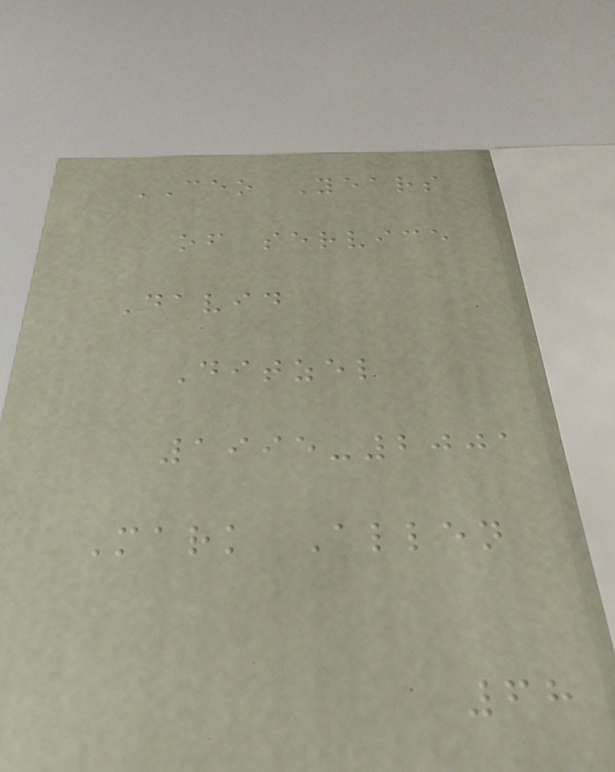CEO Years
of service
David
Ditzel
1995-2001
Mark Allen
68
